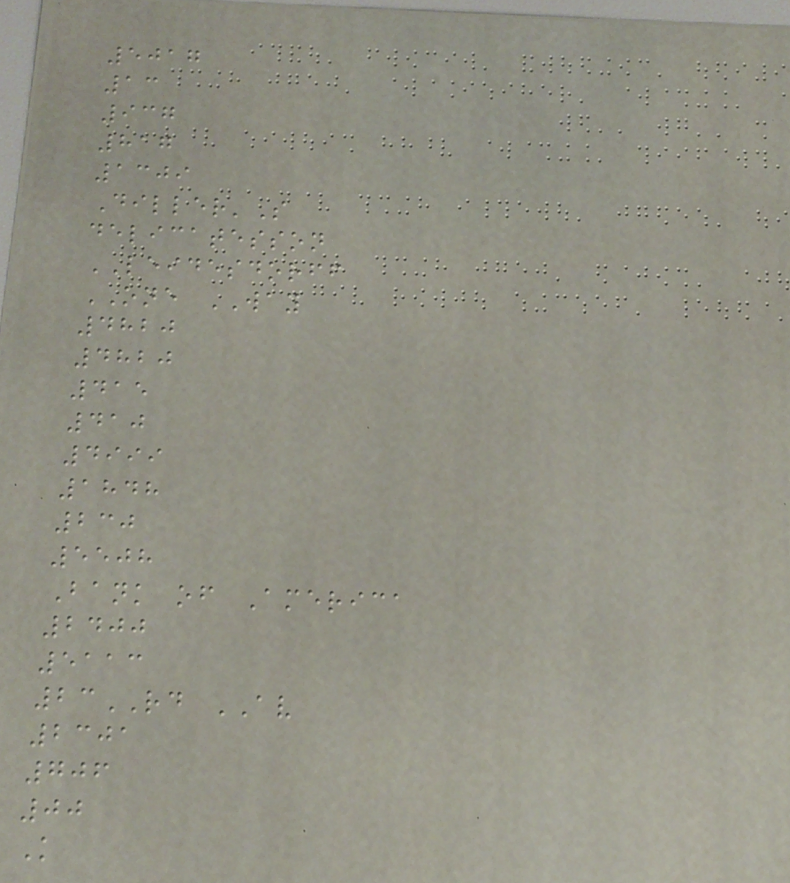5017
13
937
817
1309
Diller'S
delicatesson
LEIDESDORFF
ONE WAY
4820
4820
415
410
4999
1848
230
5508
Bank of America
2400
5113
23RD AV
2301
706
00
K
